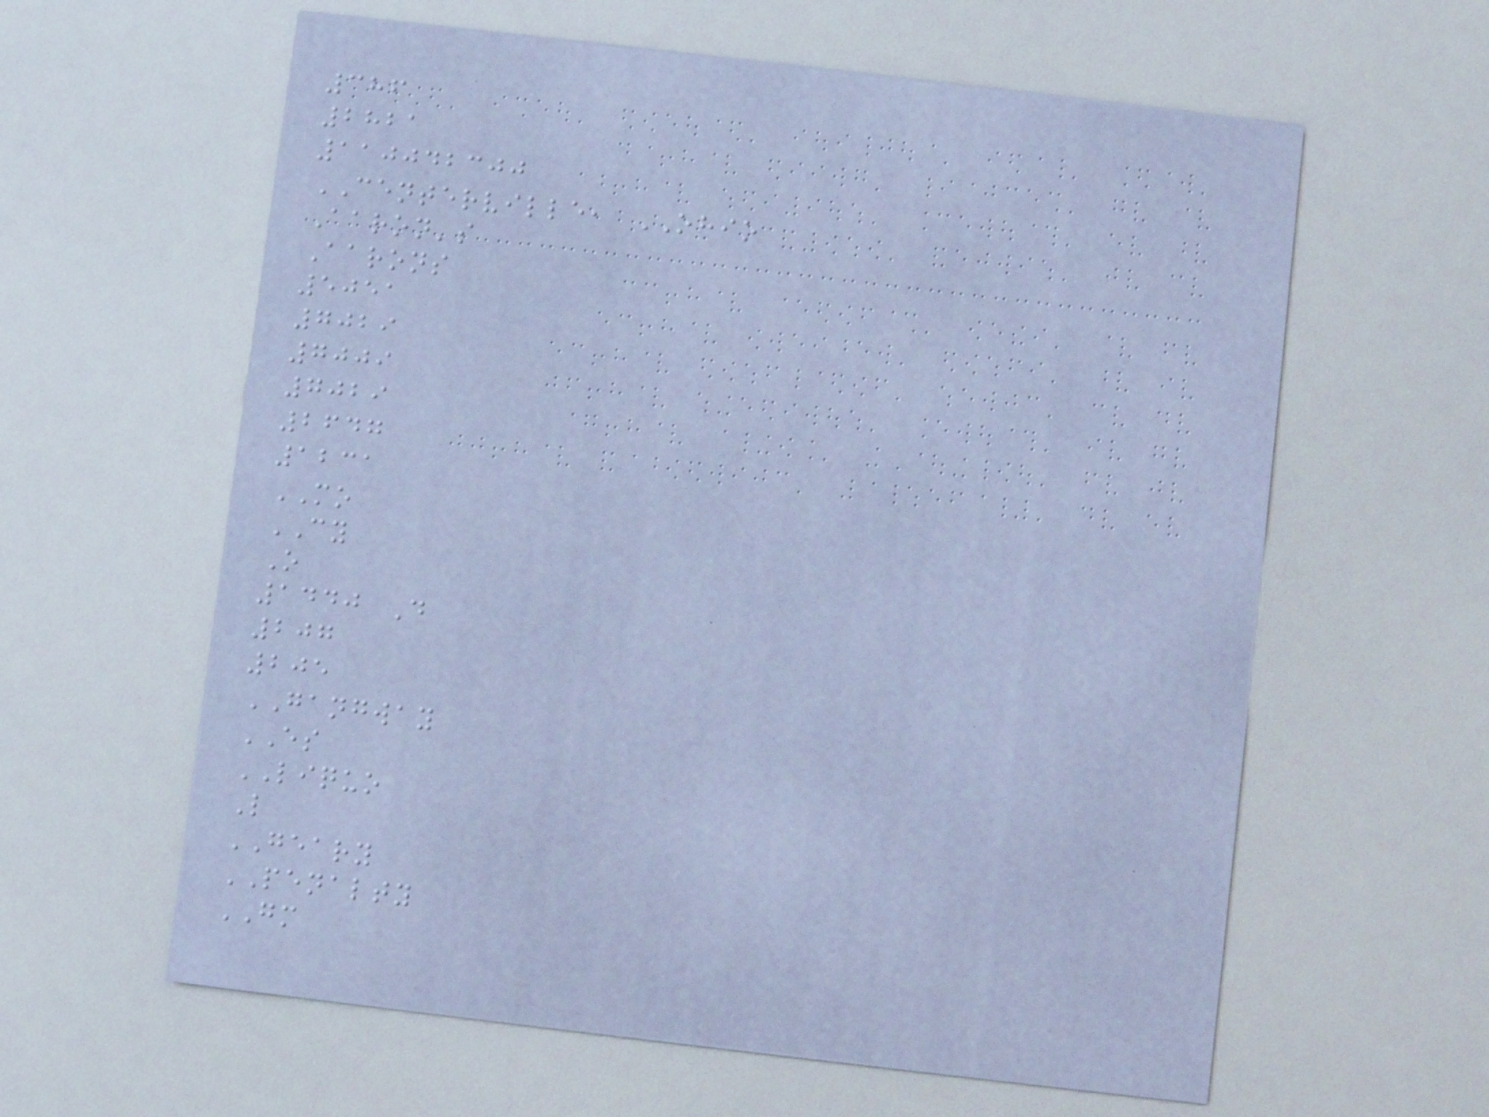386
2821
110042300
CENTERVILLE, OHIO
Aaron's
Aarons
5051
7029
7009
7029
2647
1231
MO
CY
O
1440 D
207
205
GANGWAY
ES
LIQUO
L
GEARY
PENALTY
GM
